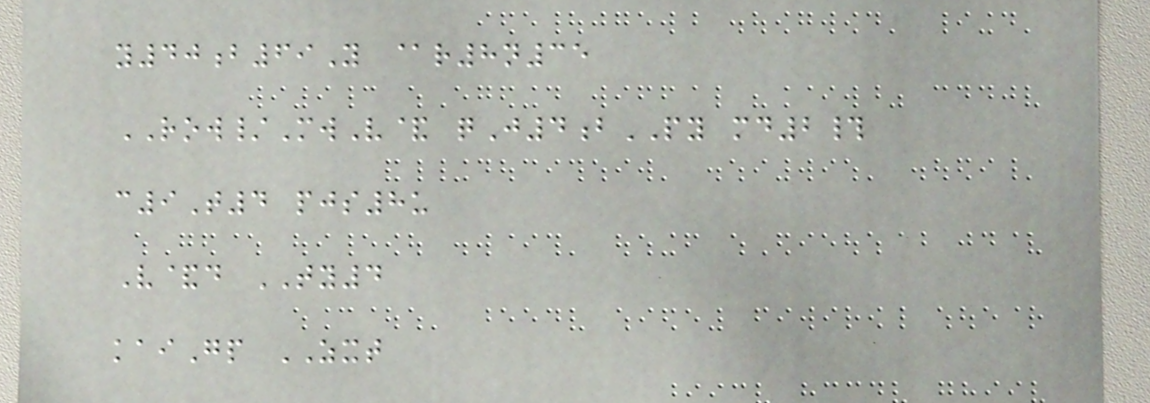y40b69Y @r8n35
ROW/MwV& qJ4bPY md2#
c9T4 pjs8u
V&d TY4
kaiGp ZXT
